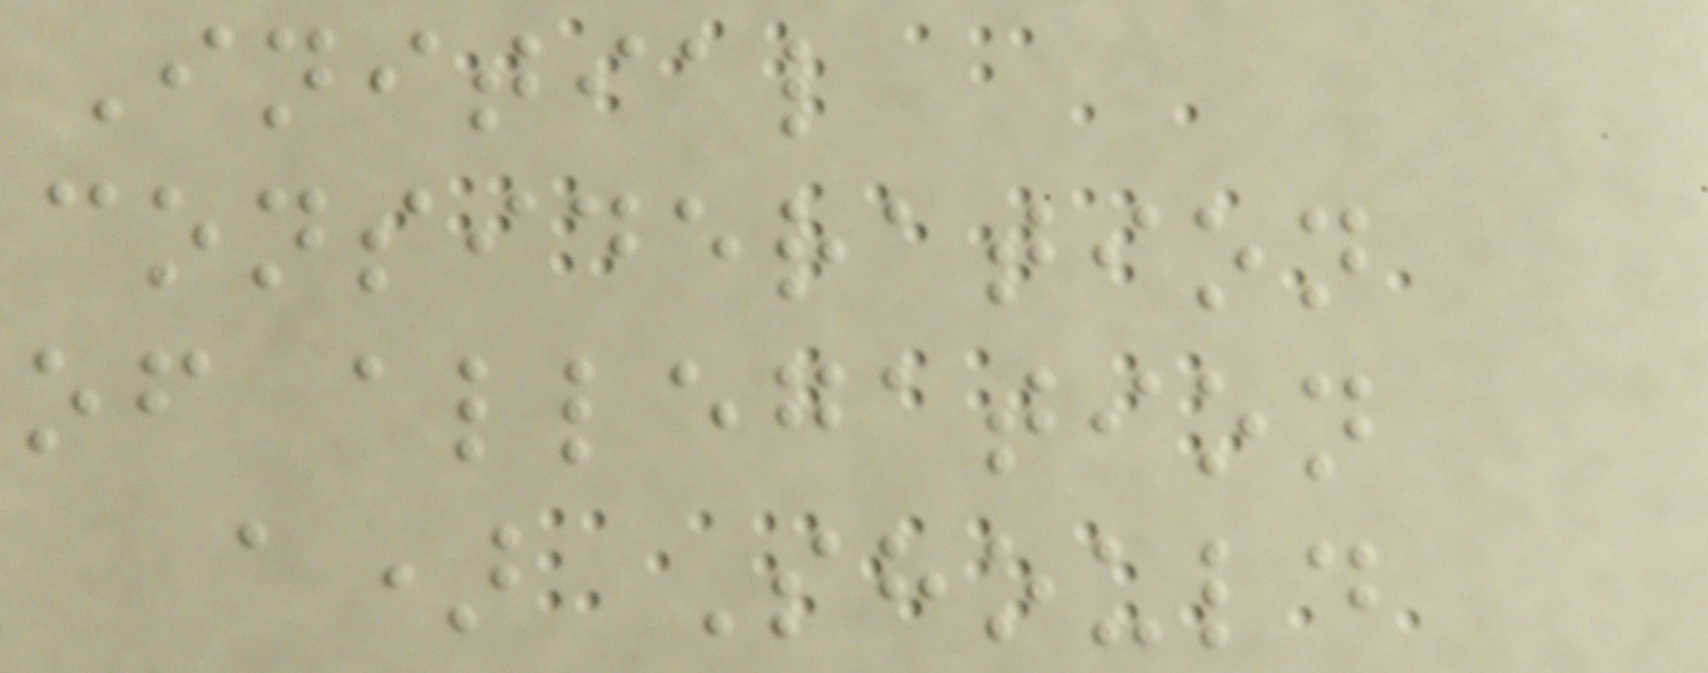Initial
consideration
of allegation
a) Should
